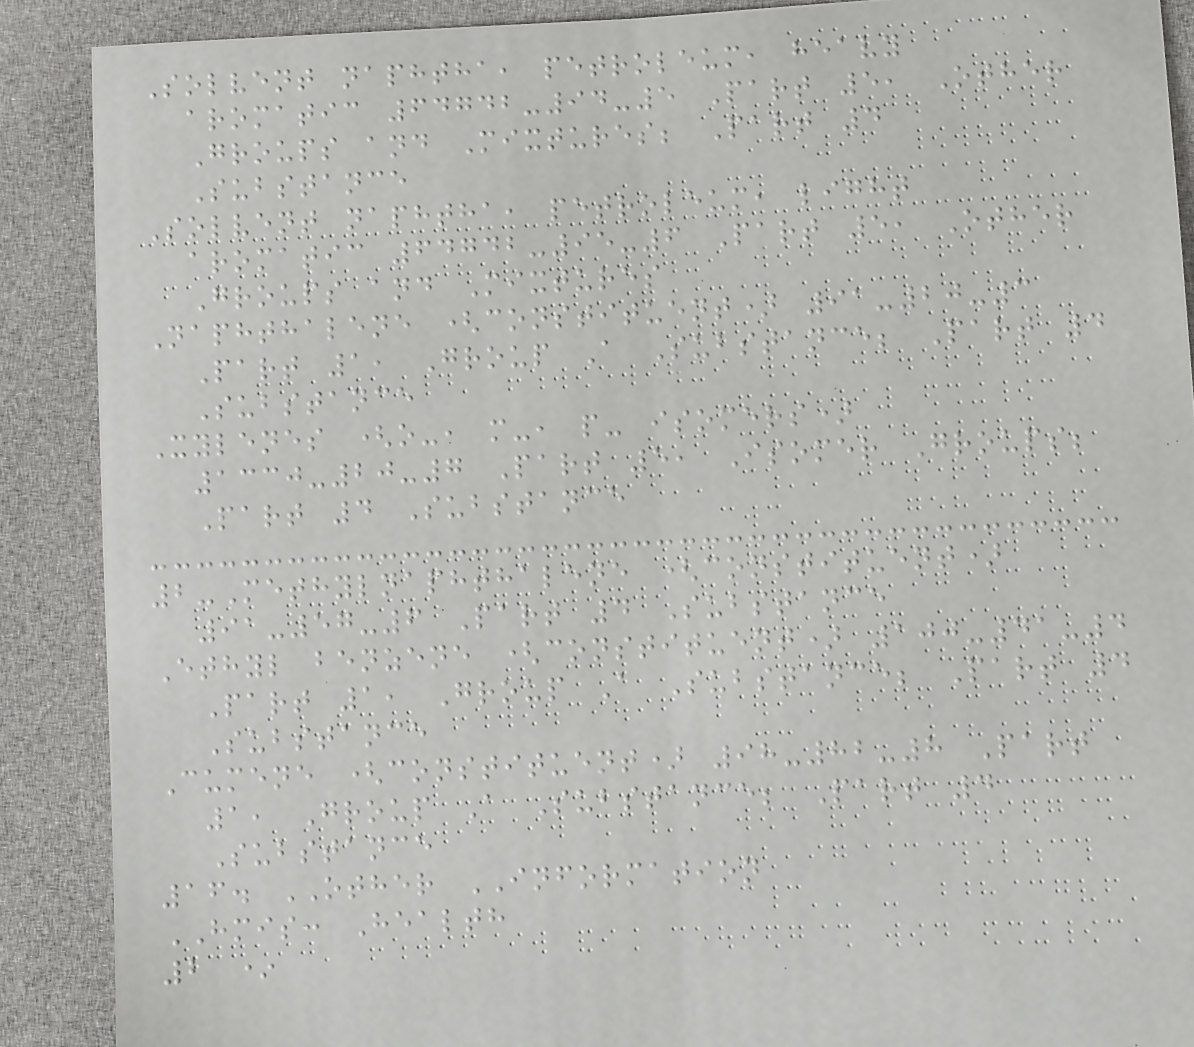Solvent naphtha, petroleum, heavy
aromatic 64742-94-5 Part 5, Other
Groups and Mixtures; Part 4
Substance
Solvent naphtha, petroleum, light
aromatic 64742-95-6 Part 5, Other
Groups and Mixtures
Naphthalene (constituent) 91-20-3
Part 1, Group A Substance; Part 4
Substance
Xylenes (o-, m-, p- isomers)
1330-20-7 Part 5, Isomer Groups;
Part 4 Substance
2-Methylnaphthalene (constituent)
91-57-6 Part 4 Substance
Ethyl benzene (constituent) 100-41-4
Part 1, Group A Substance; Part 4
Substance
Cumene (constituent) 98-82-8 Part
1, Group A Substance; Part 4
Substance
16. OTHER INFORMATION
HMIS: Health
2 *
